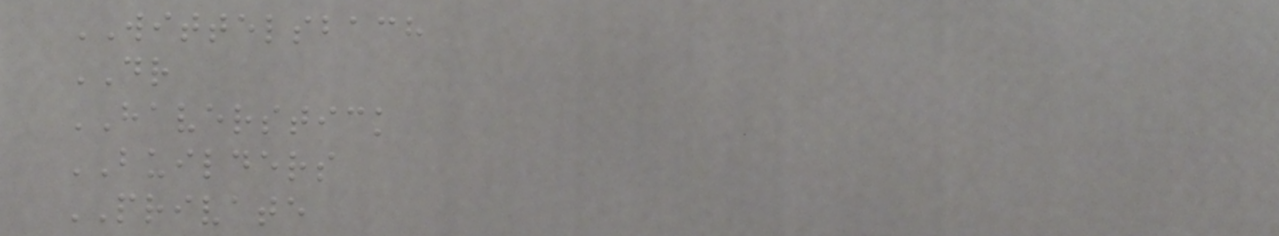WITTELSBACH
DR
HAVERSTICK
BUILDERS
PRIVATE
